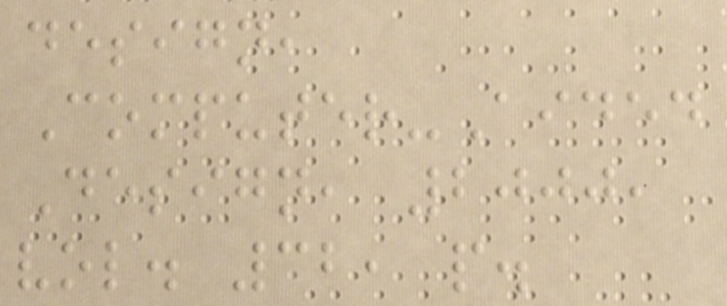design,
Computer-Aided
Design, 2000,
vol. 32, p.
